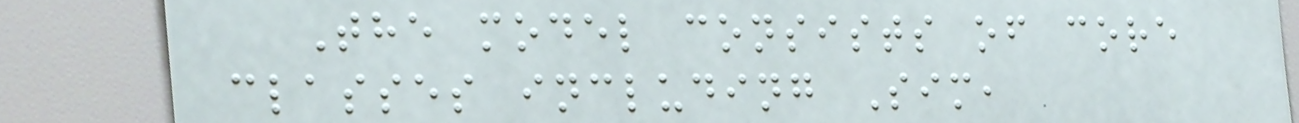The model consists of core
classes including Sim,
